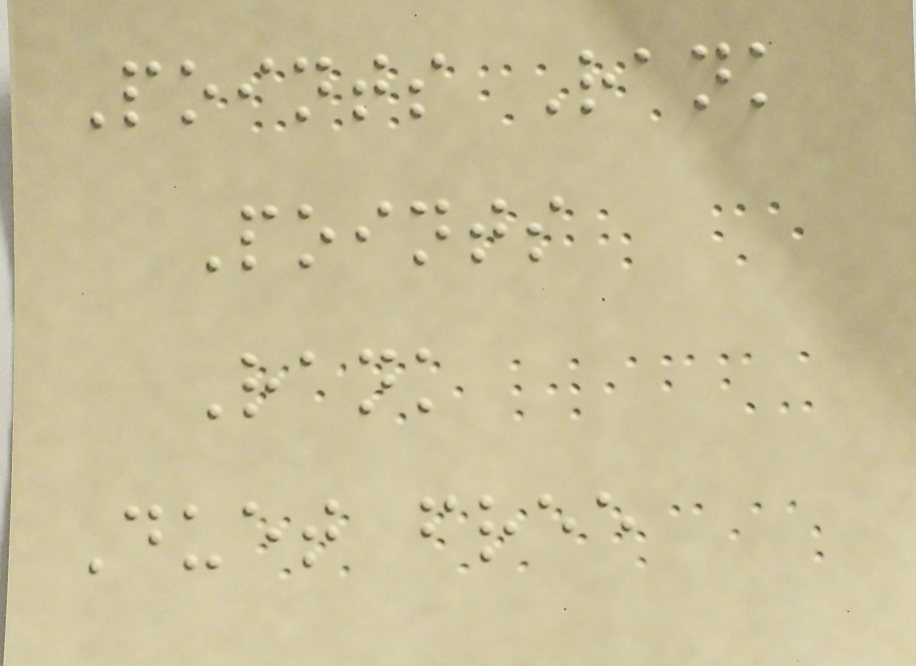Points Rank
Points
Rank
Duet free
